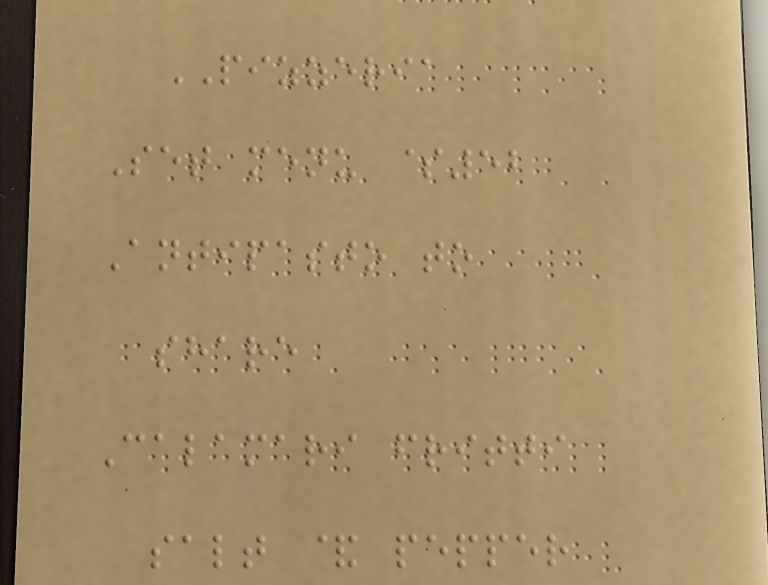PIZZERIA
Set menu $52
Antipasto to
share
Calamari fritti
salt & pepper
